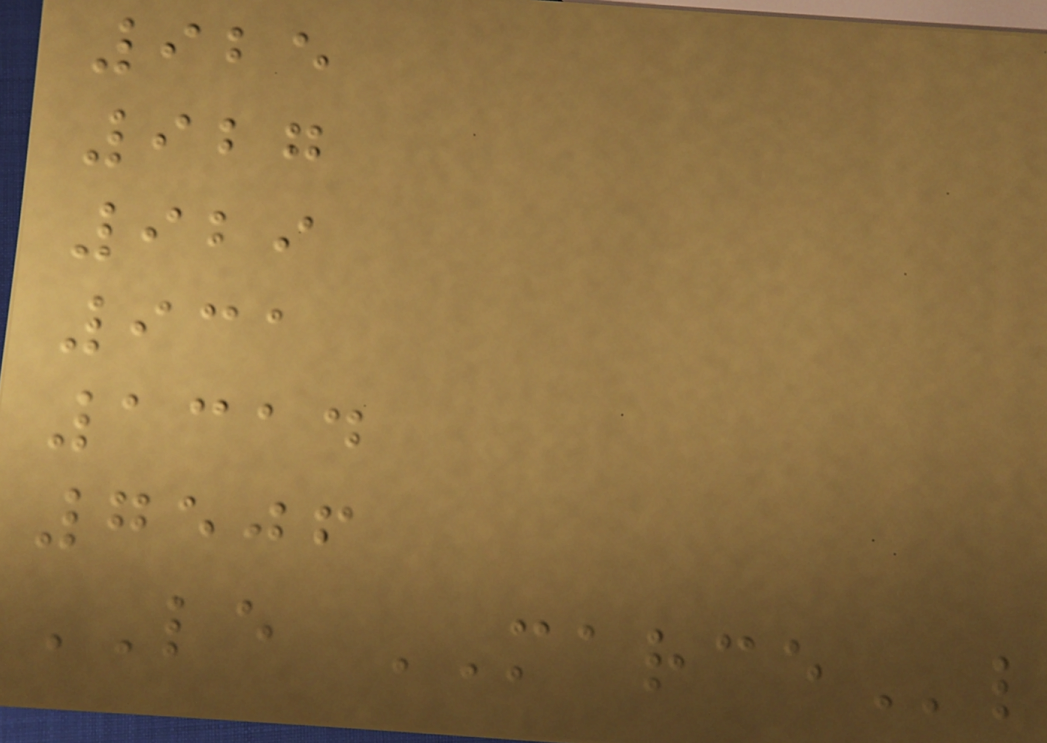925
927
929
931
1314
7506
LE MARCEl
